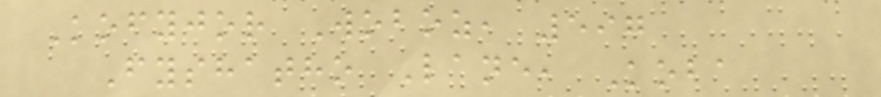Kofyjor Woboz, 597
Fyshatho Lane, Koba
